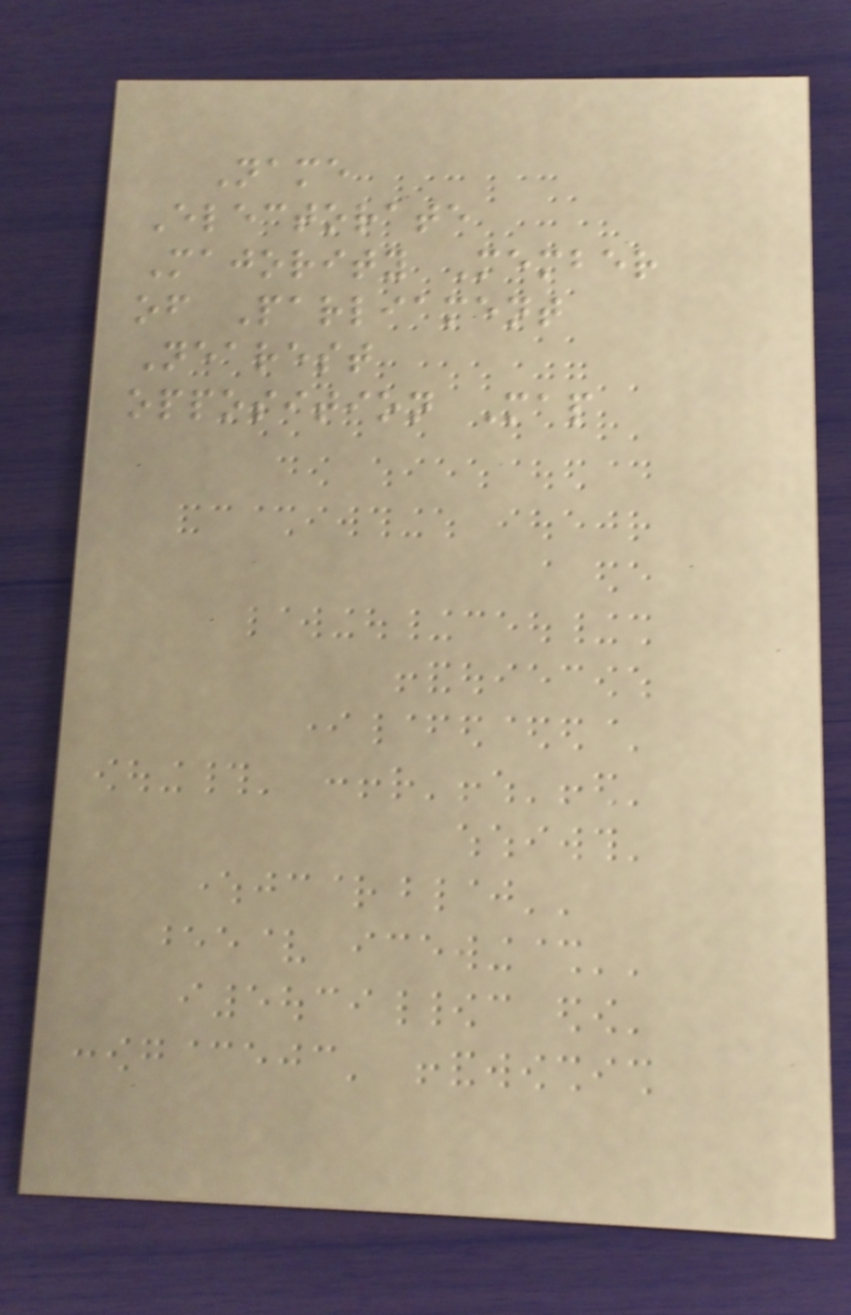Name
Electorate
Majority Member
of Parliament
Nearest
opposition Map
